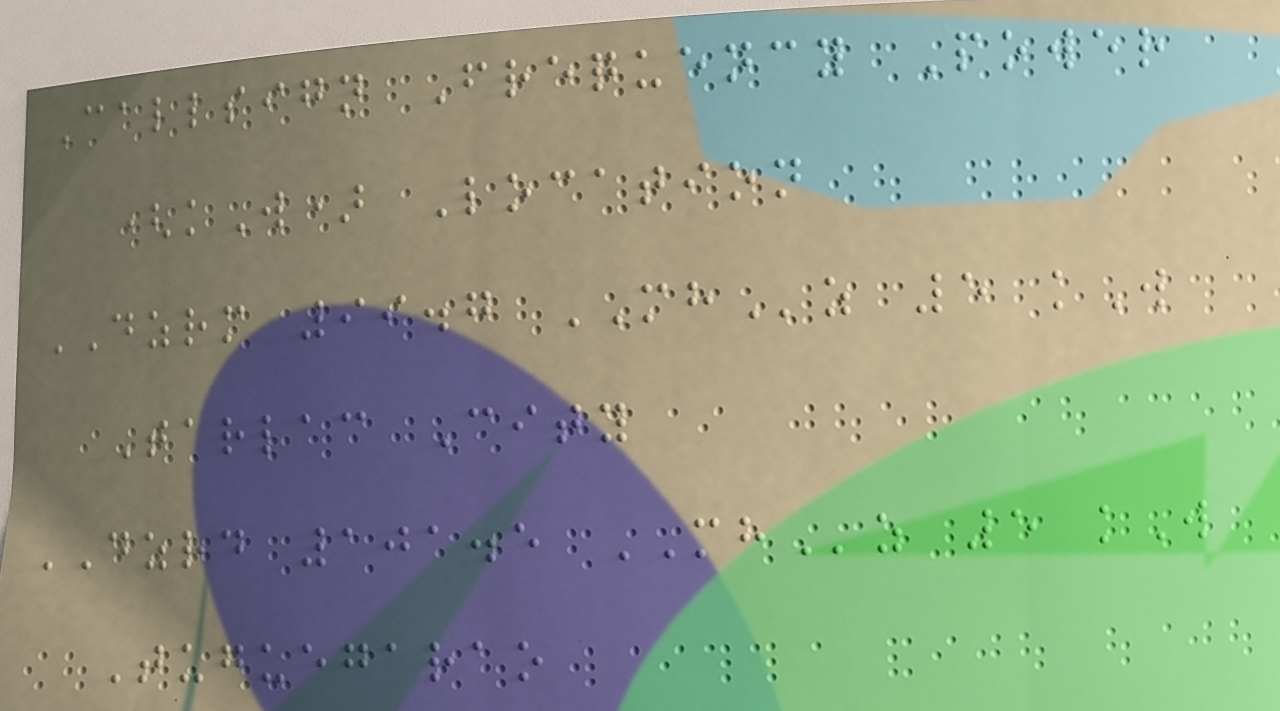Callsign Frequency Power
(kW) Location
DZRM 99.7 MHz 5 kW
Tarlac City
DZRD 101.5 MHz 5 kW
Tuguegarao
